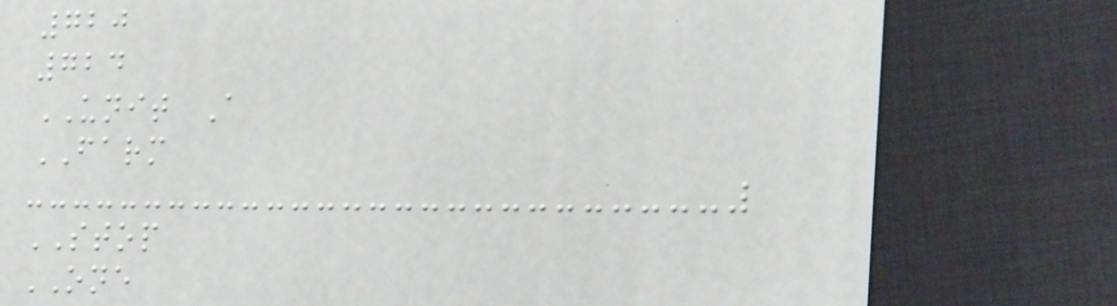720
724
UNIT A
FARM
STOP
ONE
